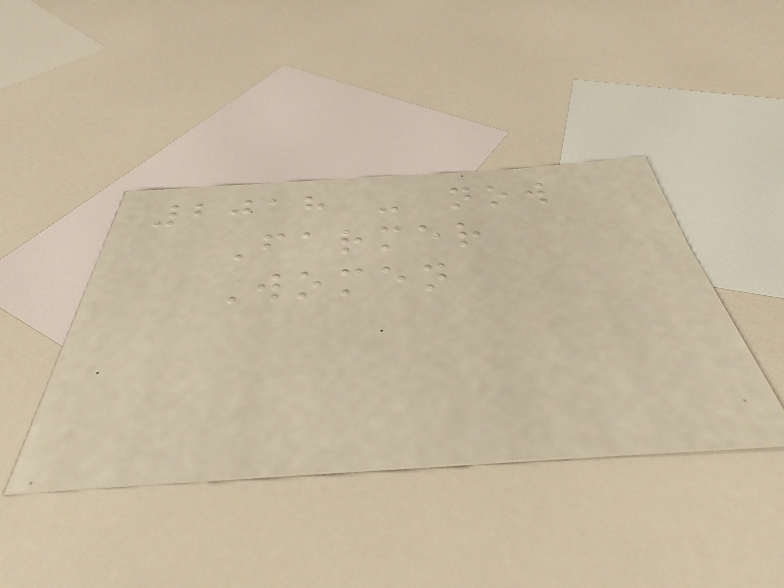2018 - now
Farmer
Women
